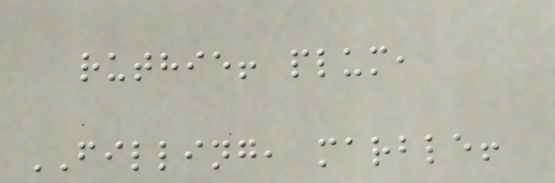ruthie! plum,
FILLING, marble!
